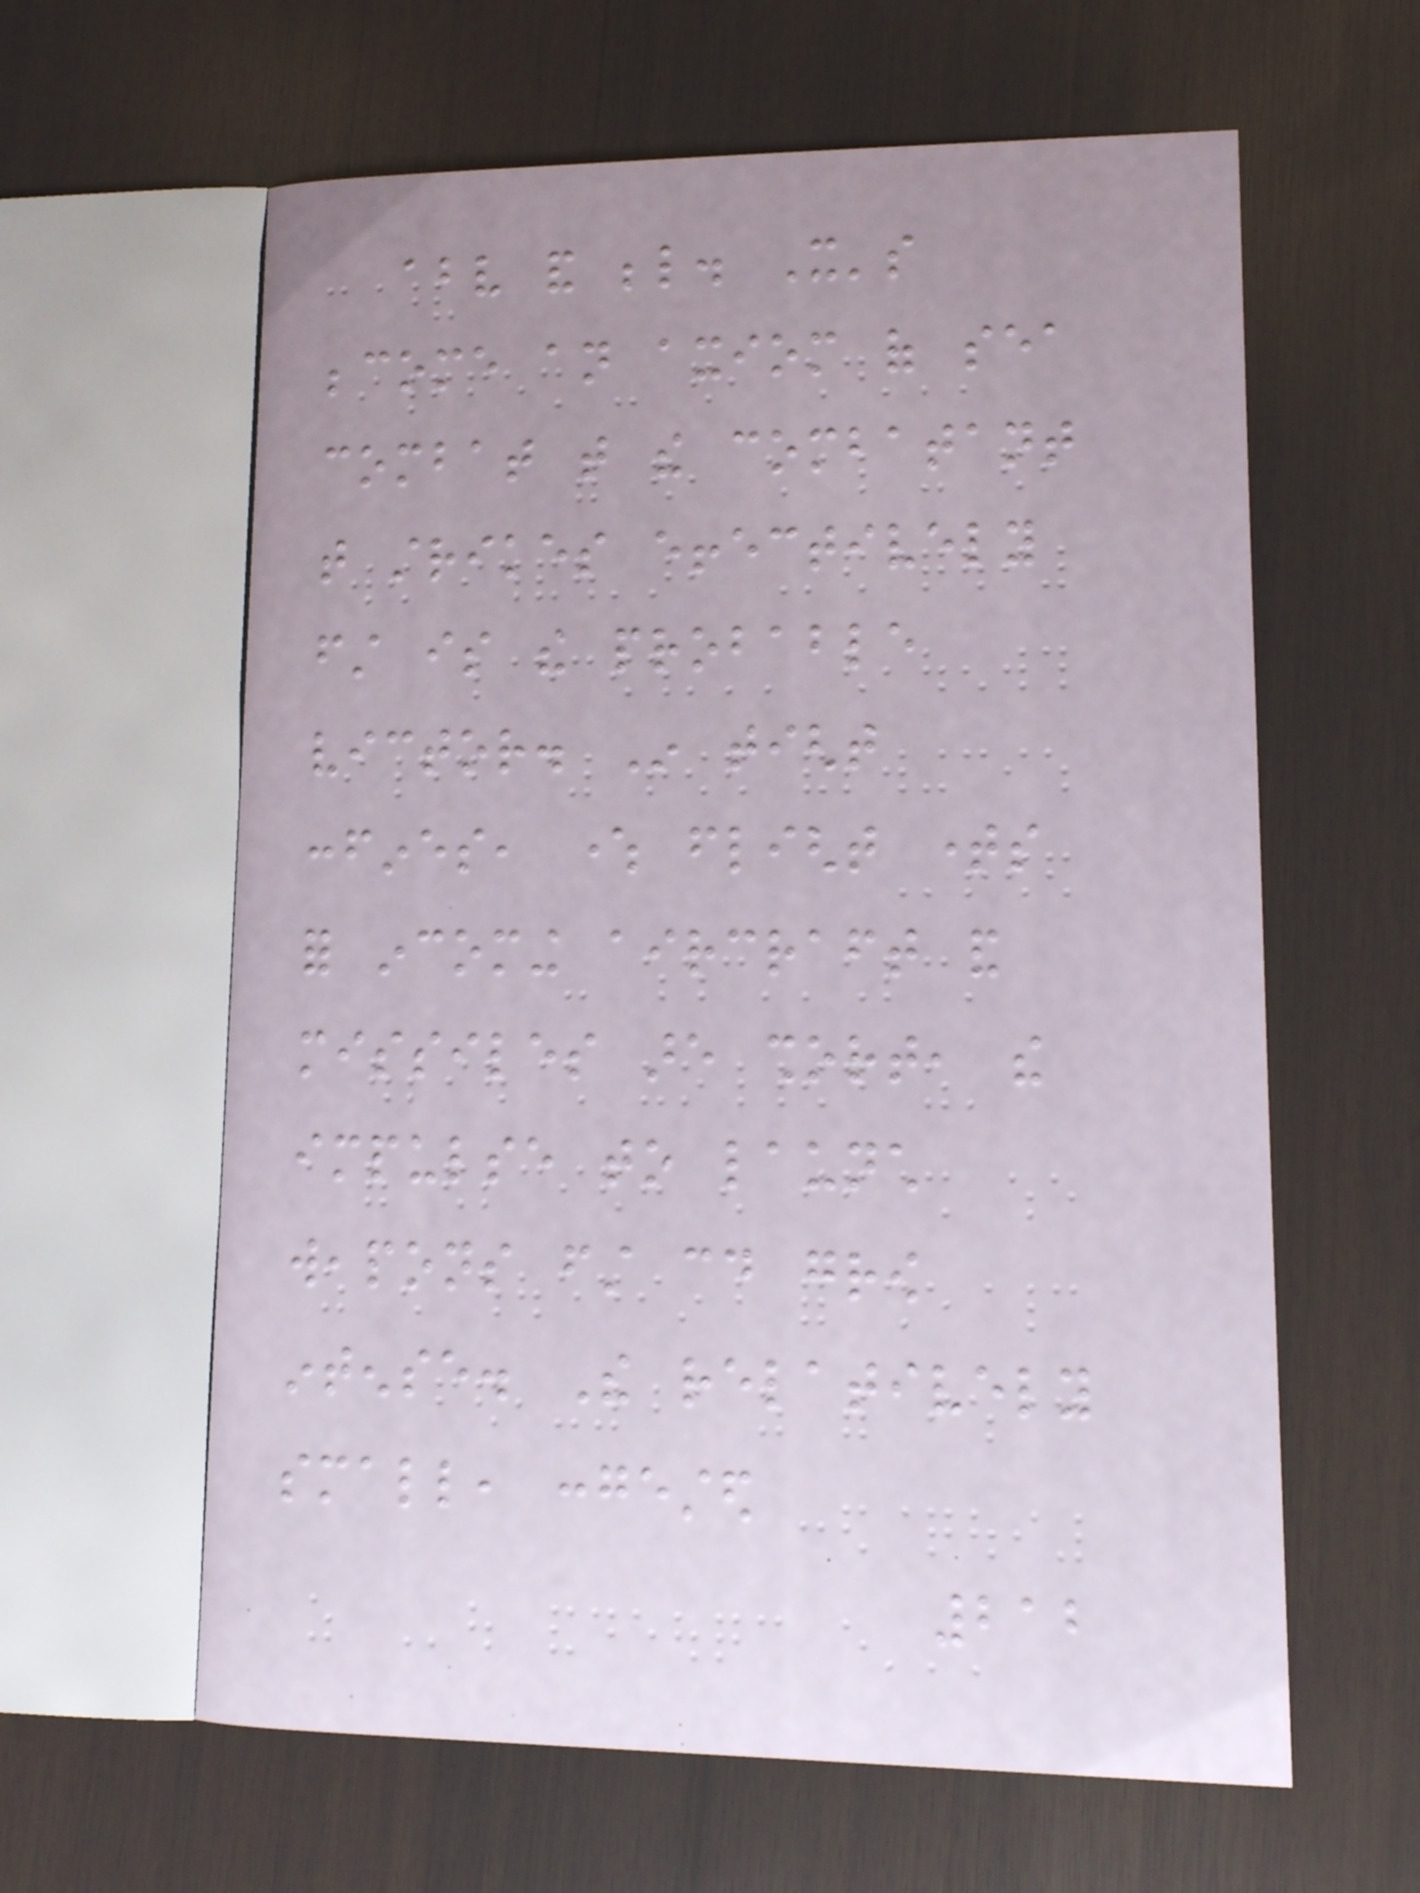above and below. It's
become an axiom of sea
combat that the combatant
that strikes effectively
first is the probable
victor. In tight
confines, where flight times
for incoming aircraft and
missiles are short, the
impulse to launch
weapons first could grow
intense. The relatively
small, congested
212
